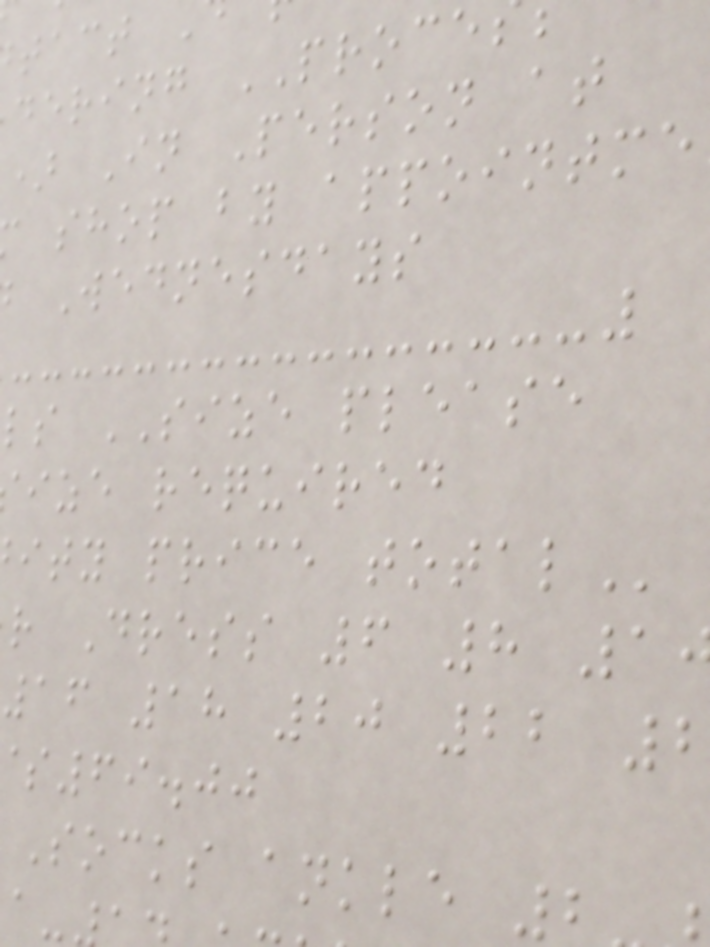tact
dering PROCE
) In Person at
shop by appointme
Wednesdays
ls SIZE please
ize required
ity price
r Dress 6 8 1
16 18 20 22
69.00
Socks ankle
